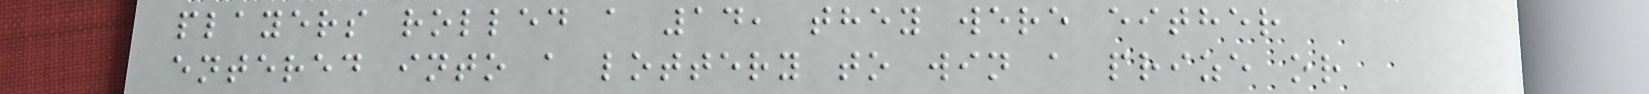players rolled a 14, they were either
entered into a lottery to win a prize or
